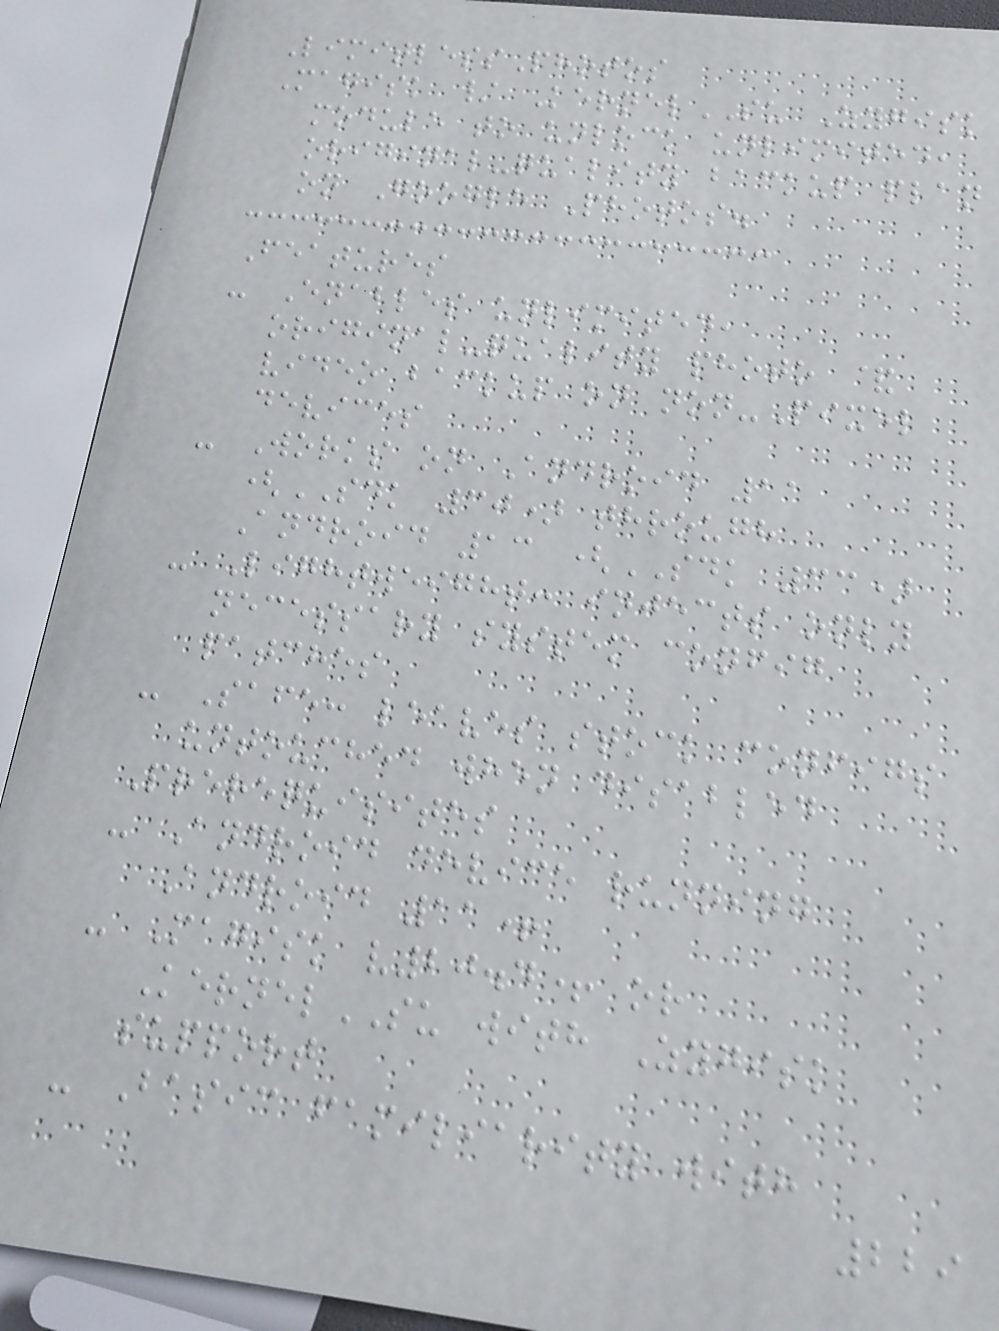LimitlessPhotos
Magisk / KernelSU Zygisk
module to unlock unlimited,
original-quality backup plan
on Google Photos.
Features
- Enables unlimited,
original-quality photo &
video backup on non-Pixel
devices
- Works on Android 11
(SDK 30) through
Android 13 (SDK 33)
- Lightweight: injects only
necessary system config
patches
- Safe: leaves stock configs
untouched when disabled
Prerequisites
- Android device running
Android 11+
- Magisk v20.4+ or
KernelSU with Zygisk
support
- Basic familiarity with
229
